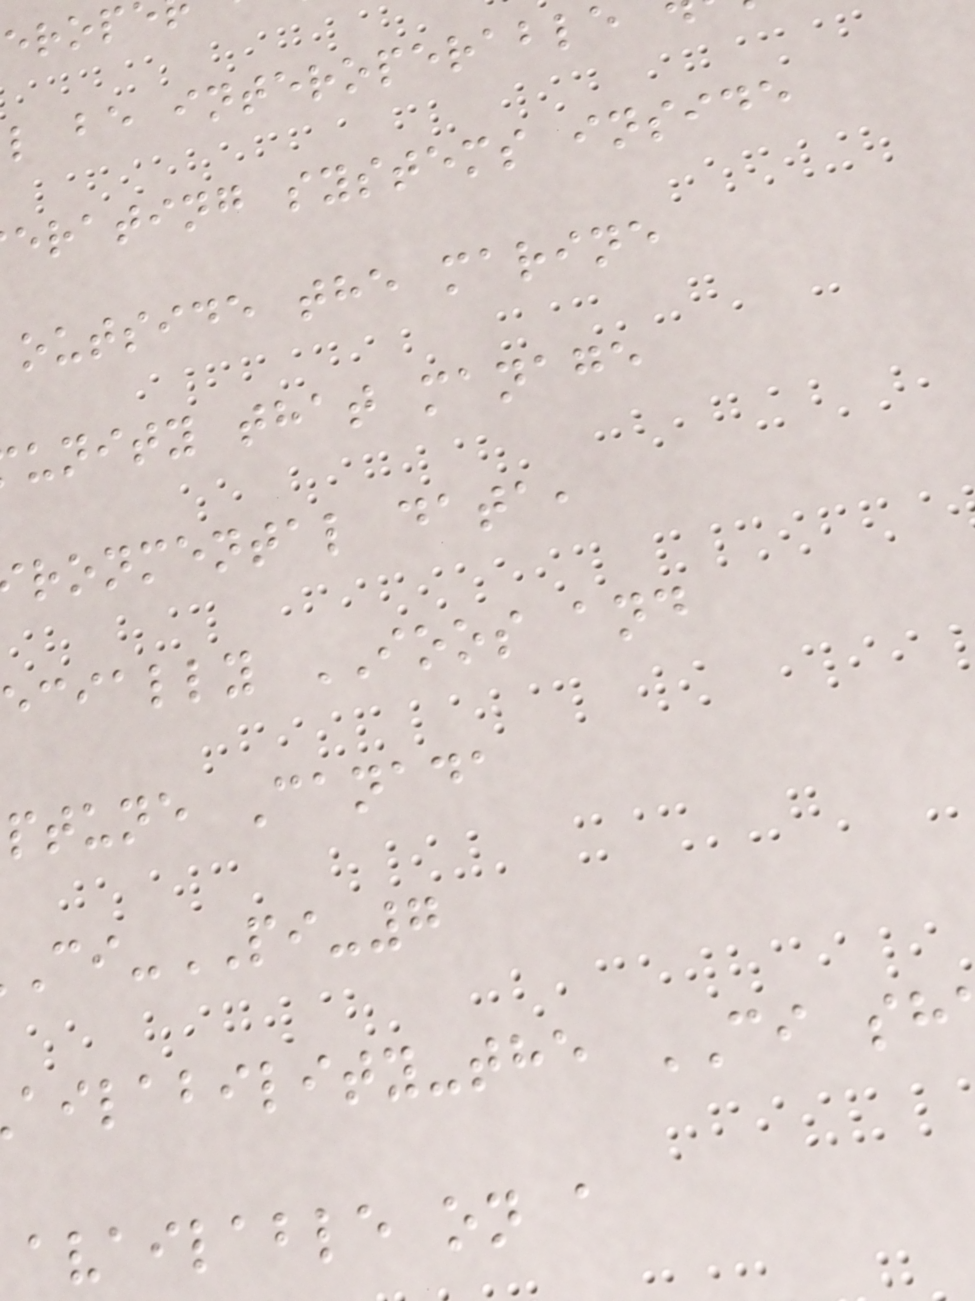l be interoperable
erating systems inside
outside the marine
unity that manage
ronmental data,
ecially IOOS and
ptune Canada
-PI-7
ailability-the CI sh
available on a
